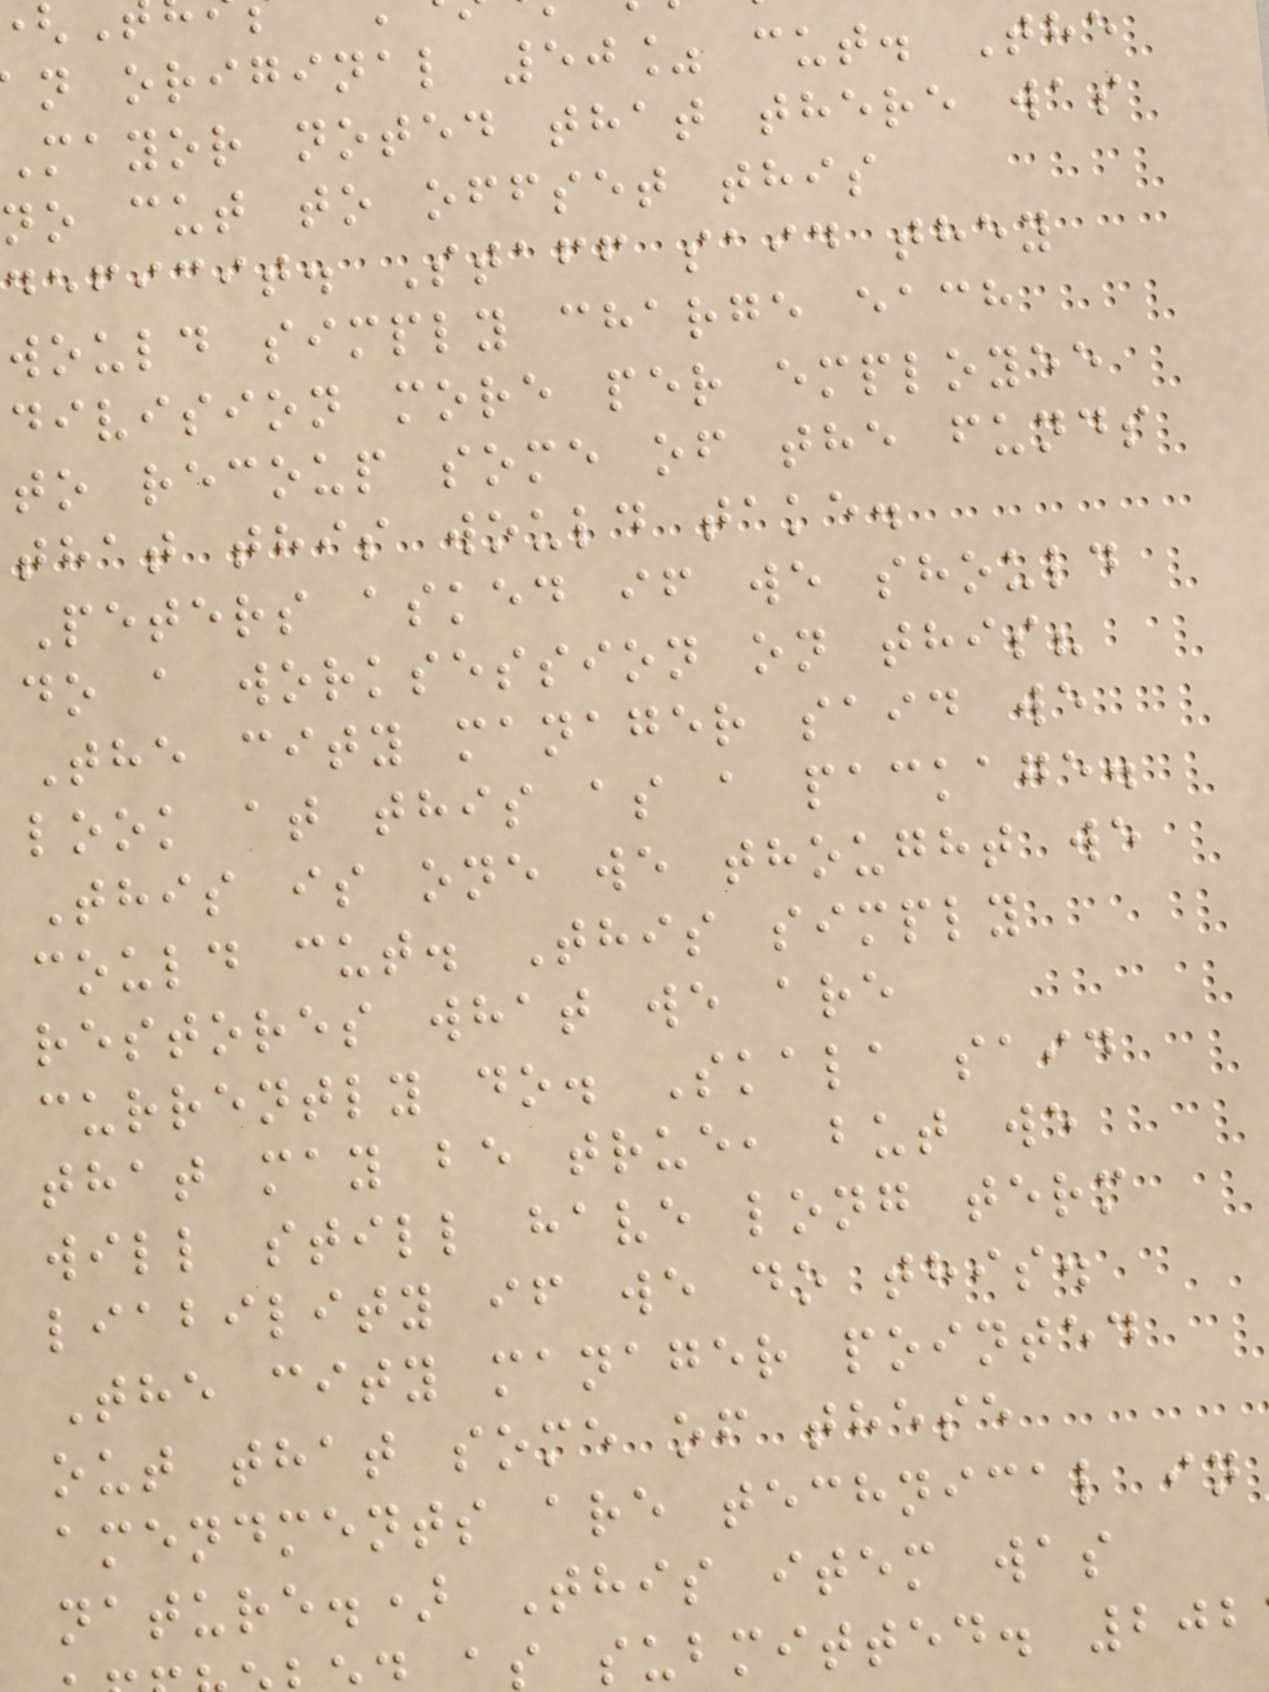n original 50% cut. The
mayor noted that there was
no cut to offset this
deficit. Staff said they
would simply charge each
division more per employee
to recoup some of the funds
that this would take.
Peters asked if we should
do a worksession on this?
The city manager said we
look at this as a package.
This is one we thought we
could cut. This simply
restores what we are
currently do. Skala said
that may be true, but we
will still have long term
liability if we do this.
The city manager pointed
out that some of these
amendments are technical in
nature.) This item was
s submitted. 202
